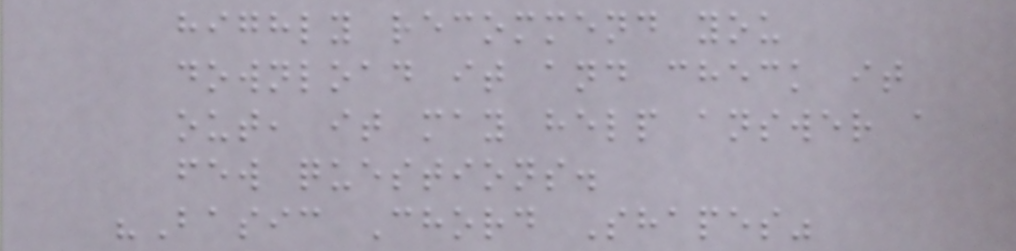highly recommend you
download it and check it
out, it may help answer a
few questions.
"Basic Chord Shapes"
